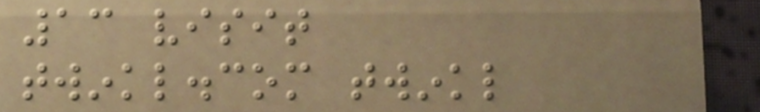13 visit
twinkl.com twinkl
